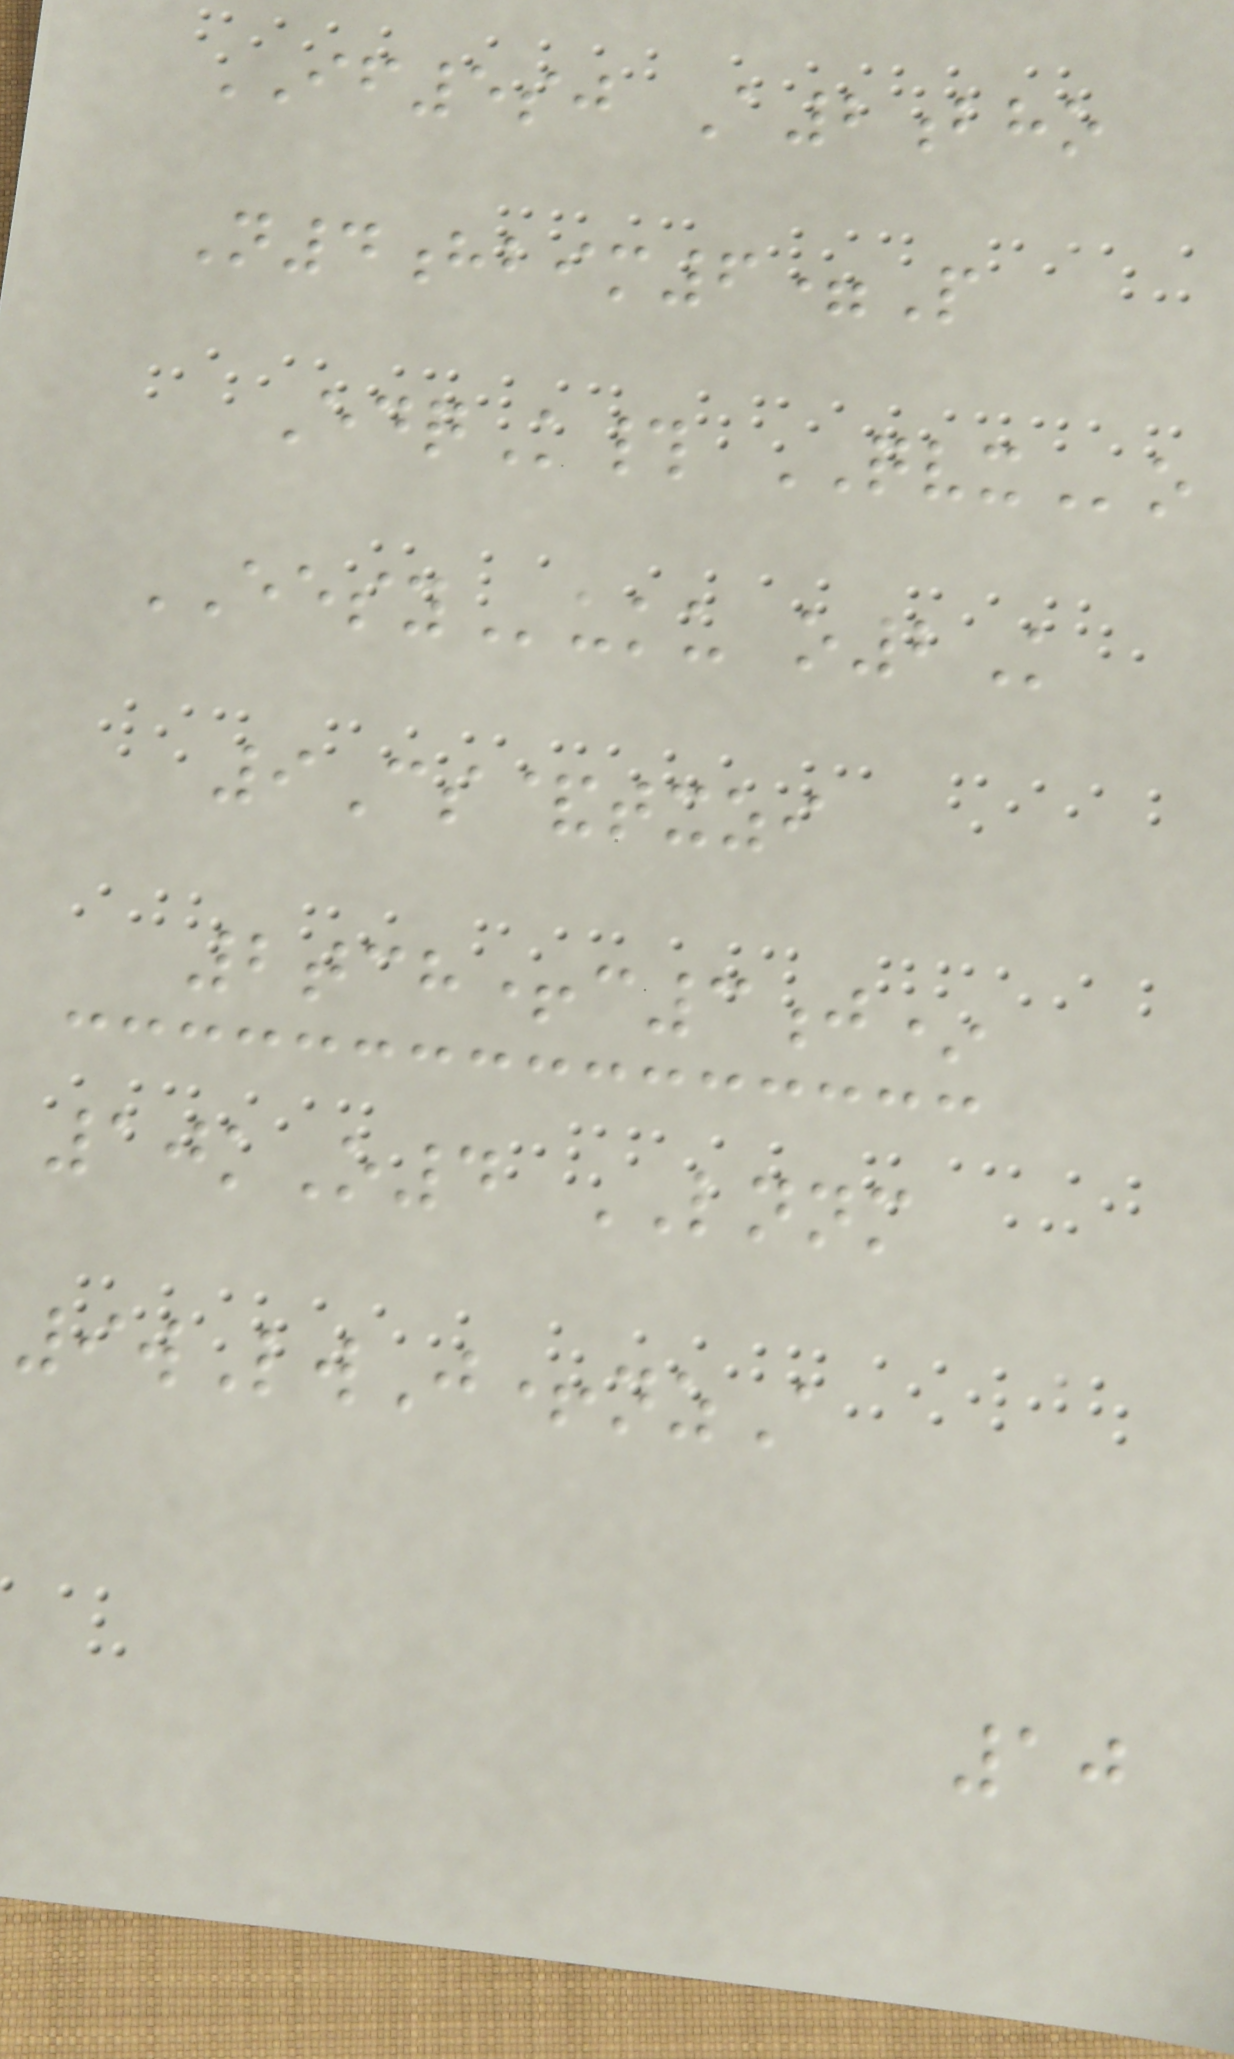IF5sj A2bho
N4hbim6=P
EdqK# QVXo
EESYuku o2K
9Cs&txzi
2tch+c3j*
10kO4 LNNM
9wLwJ+nzA
10
